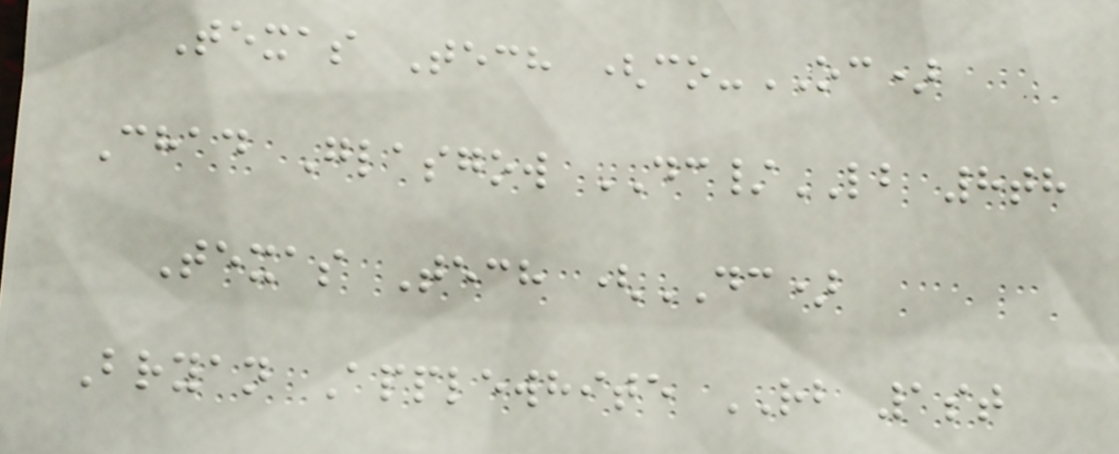Texas Tech (co-OC)
Chad Glasgow DC/LB 8th
Texas Tech (DC)
Bryan Applewhite RB 1st
